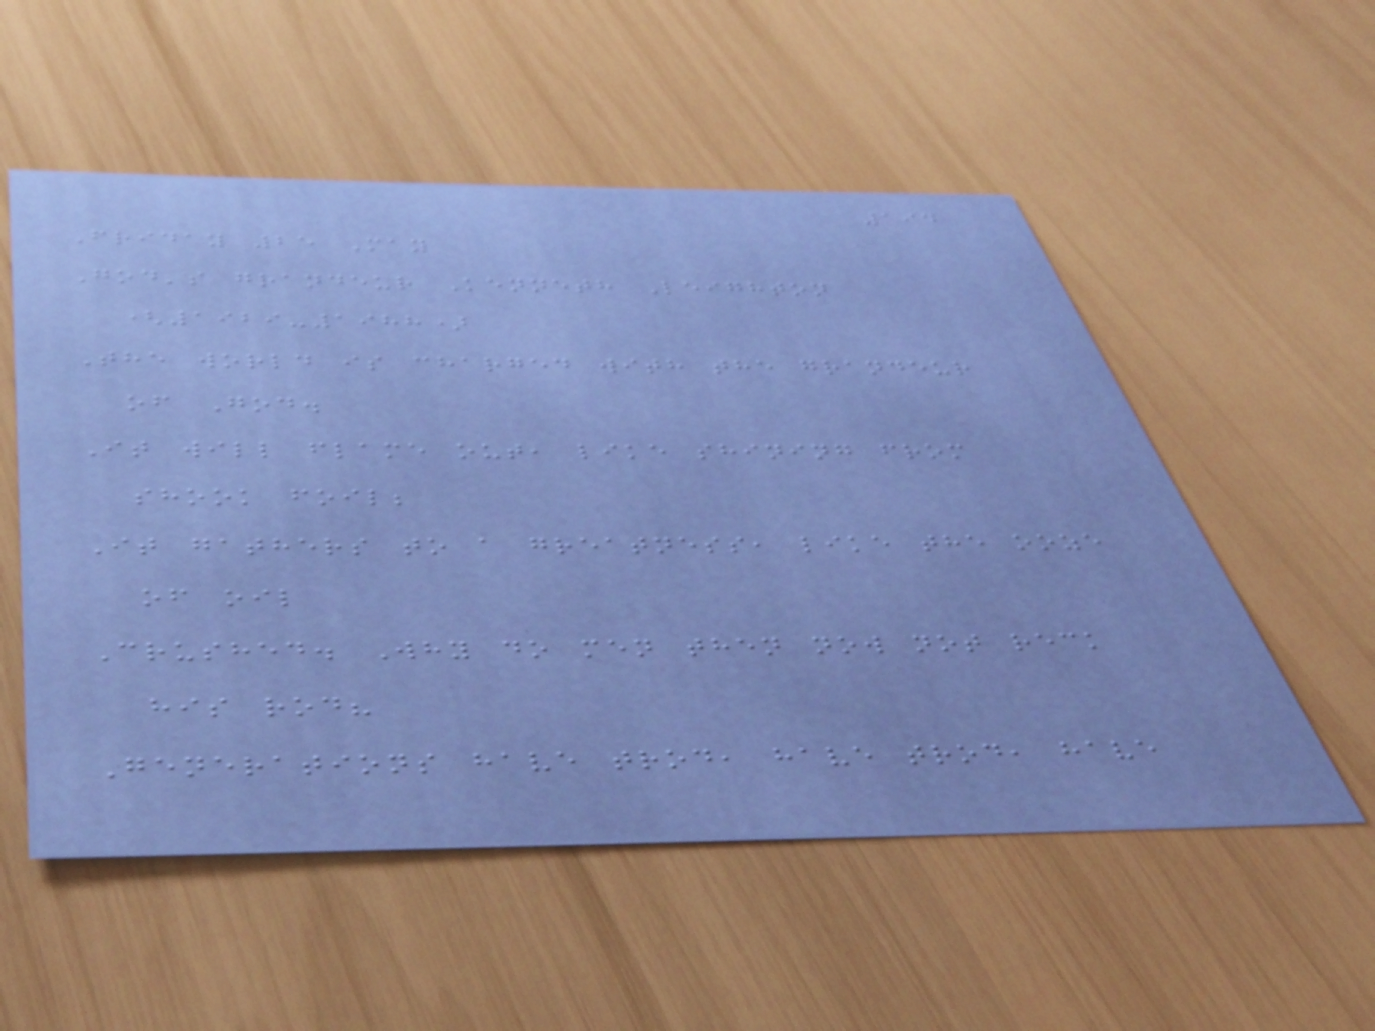194
Friday 25 May
God's grandeur Kenneth Leighton
(1929-1988)
The world is charged with the grandeur
of God.
It will flame out, like shining from
shook foil;
It gathers to a greatness, like the ooze
of oil
Crushed. Why do men then now not reck
his rod?
Generations have trod, have trod, have
